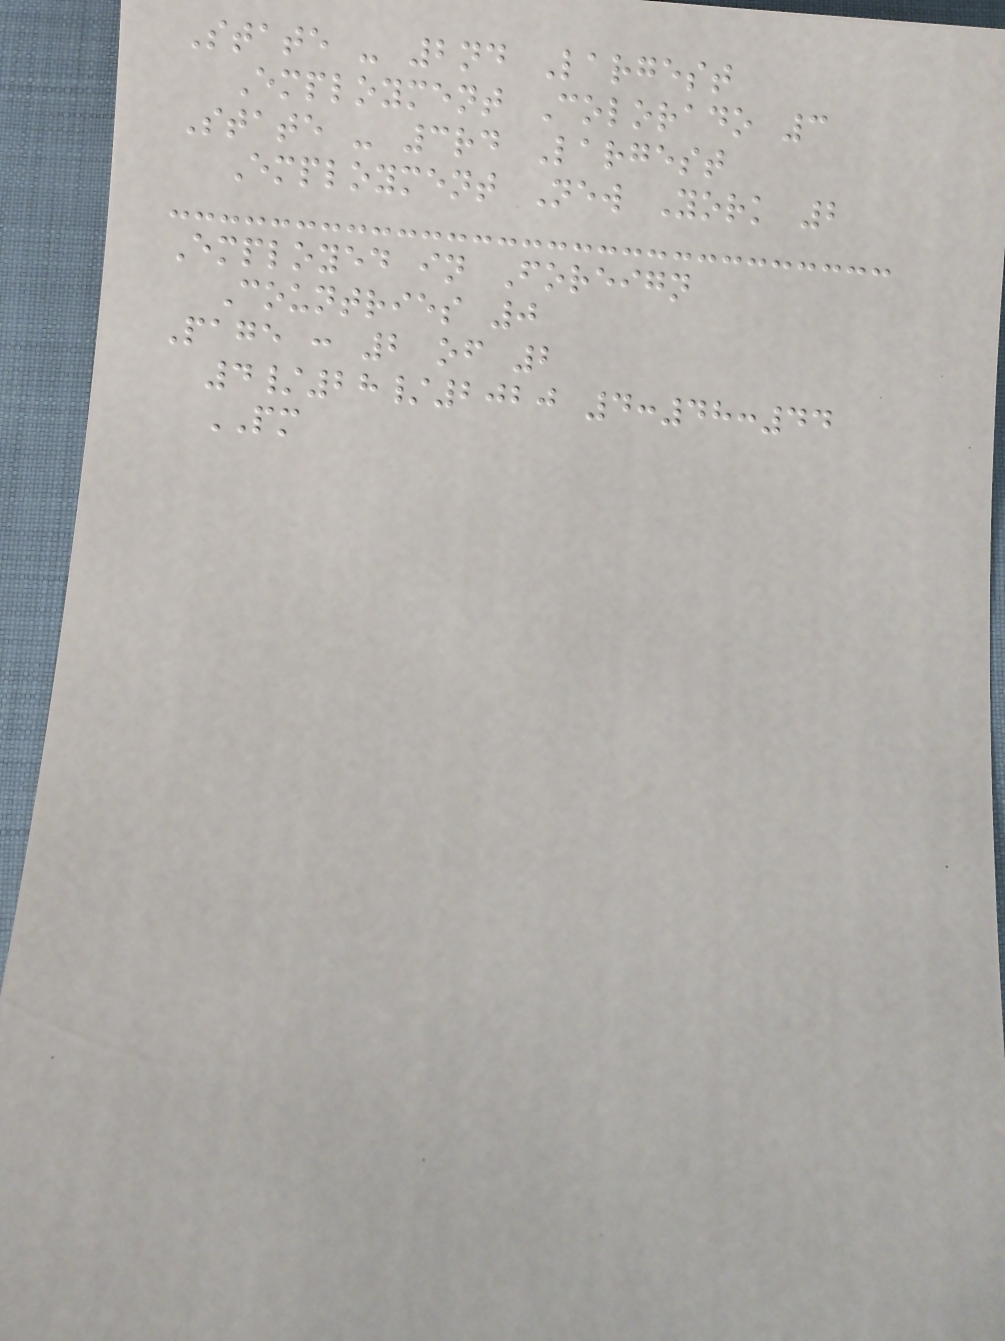State - 2nd Largest
Employment Colorado 3
State - 3rd Largest
Employment New York 2
Employed in Foreign
Countries 0
Page : 2 of 2
4/28/2020 4:48:44
PM
